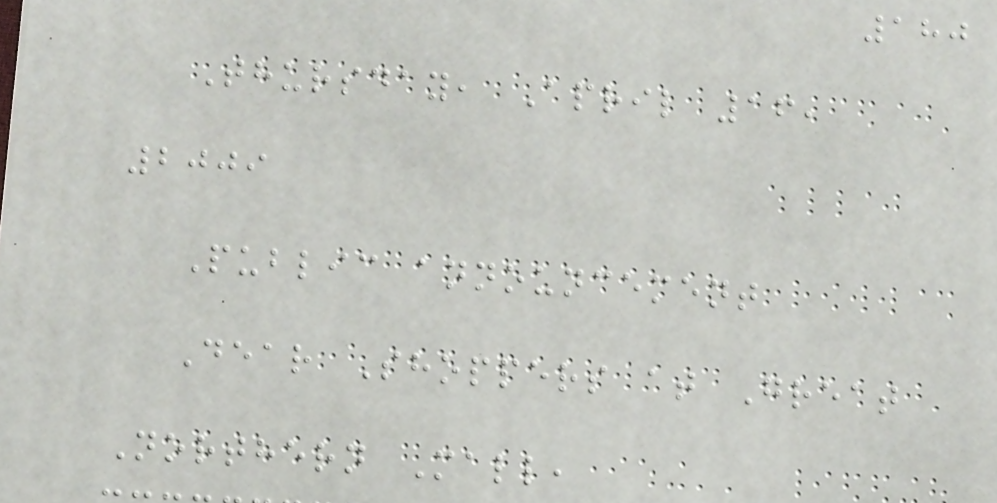180
Thursday, April 16,
2009
Public announcement
Dear Shoppers at Great
Northern Mall,
